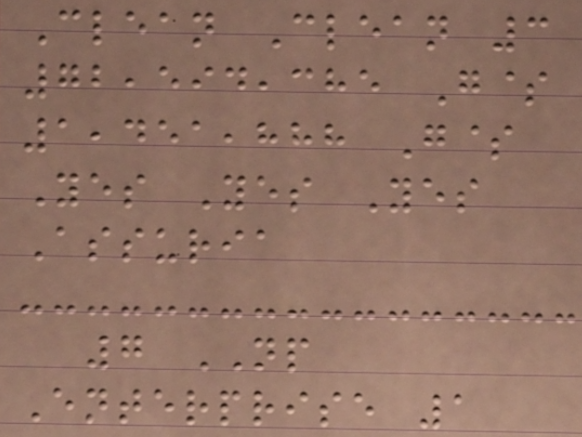Clean Clean 3
72,594,385 G$
1,451,888 G$
Yes Yes Yes
Assuria
7 NP
Enterprise 1
